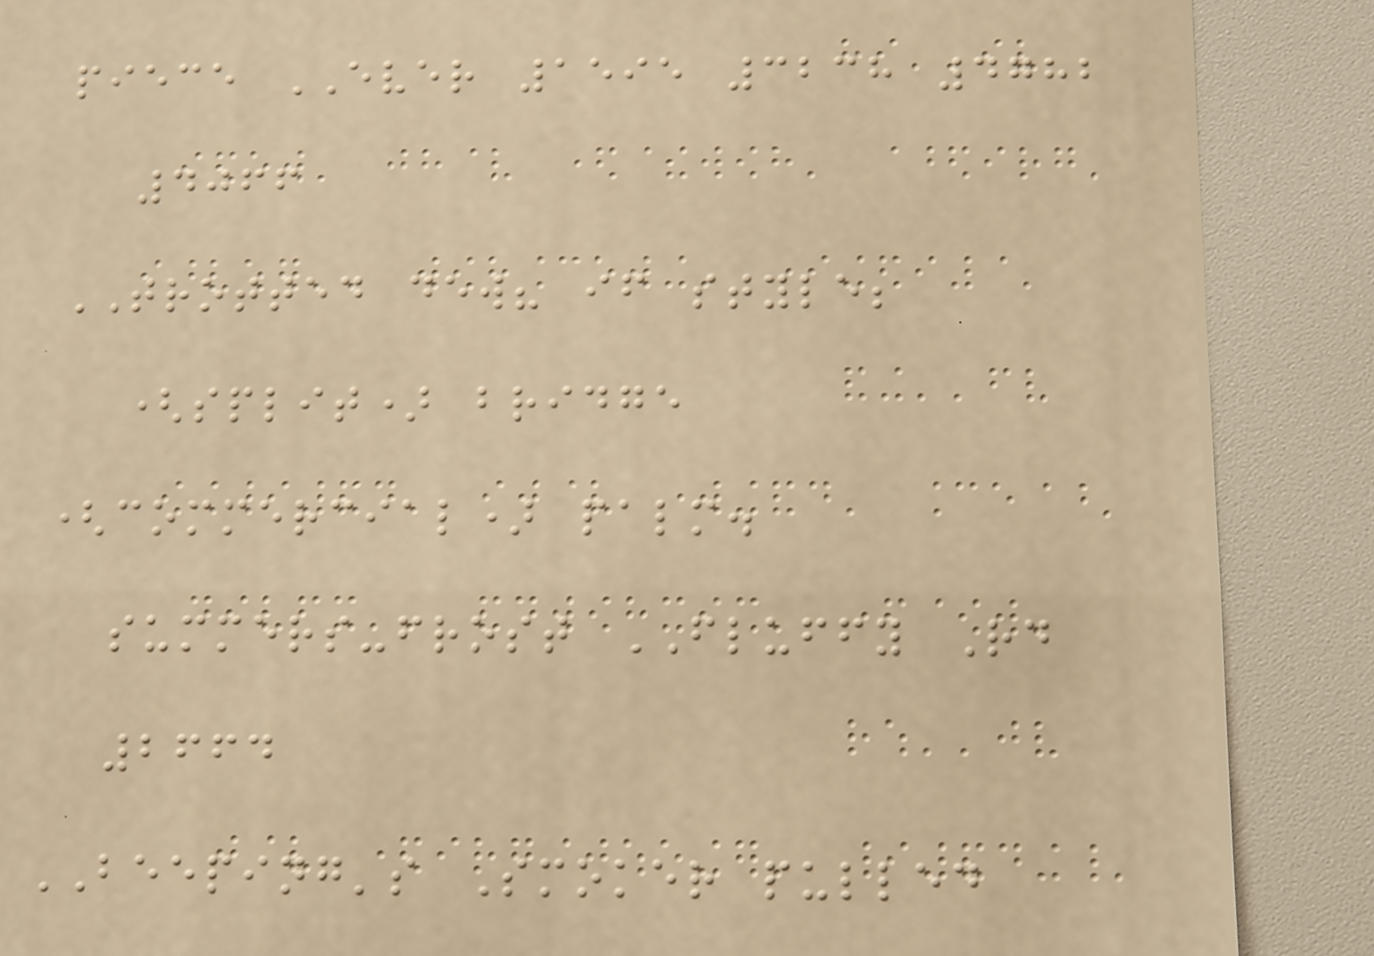piece EVER 1595 3238 4782
4066
TROTTED dew? if style;
(split) bridge
(commercial) palm.
summers-frost FLUFFY Rd
2664
BEEPING's Smoker pulled
